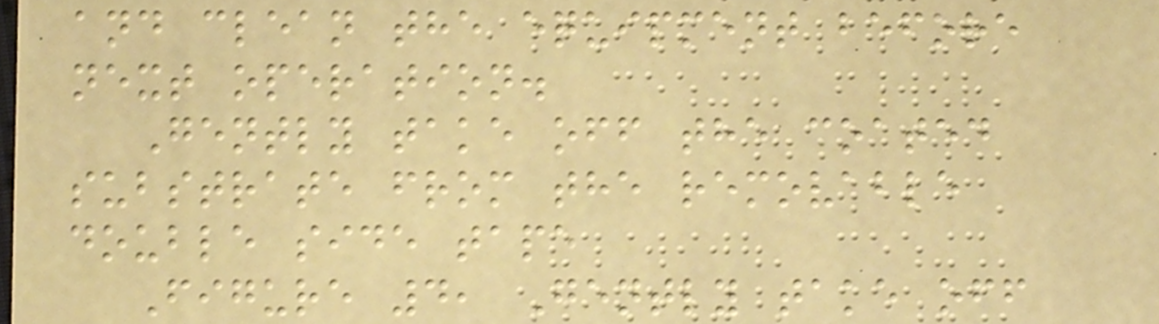and clean the equipment before
next operation.
Gently take off the coated
substrate from the removable
double side tape
Figure 4, Gently take off
